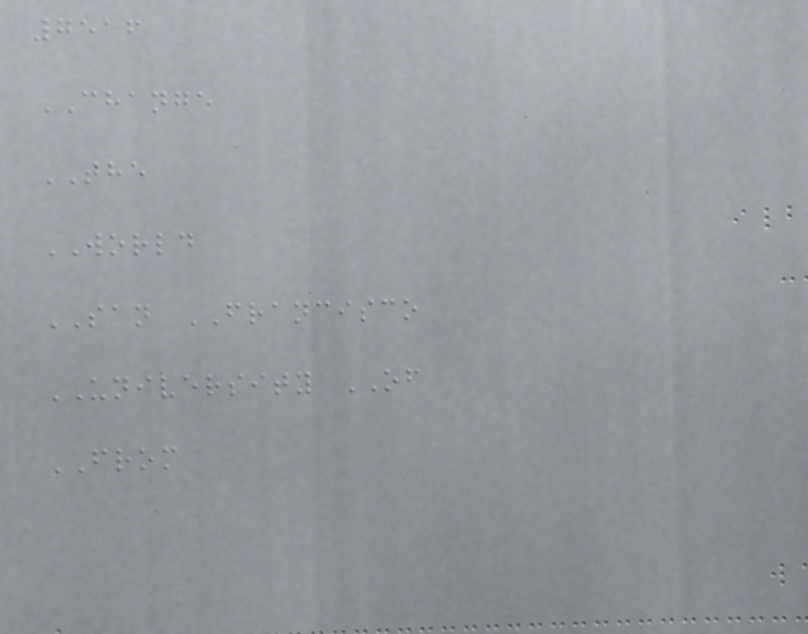7516
CHANGE
THE
WORLD
SAN FRANCISCO
UNIVERSITY OF
FROM
